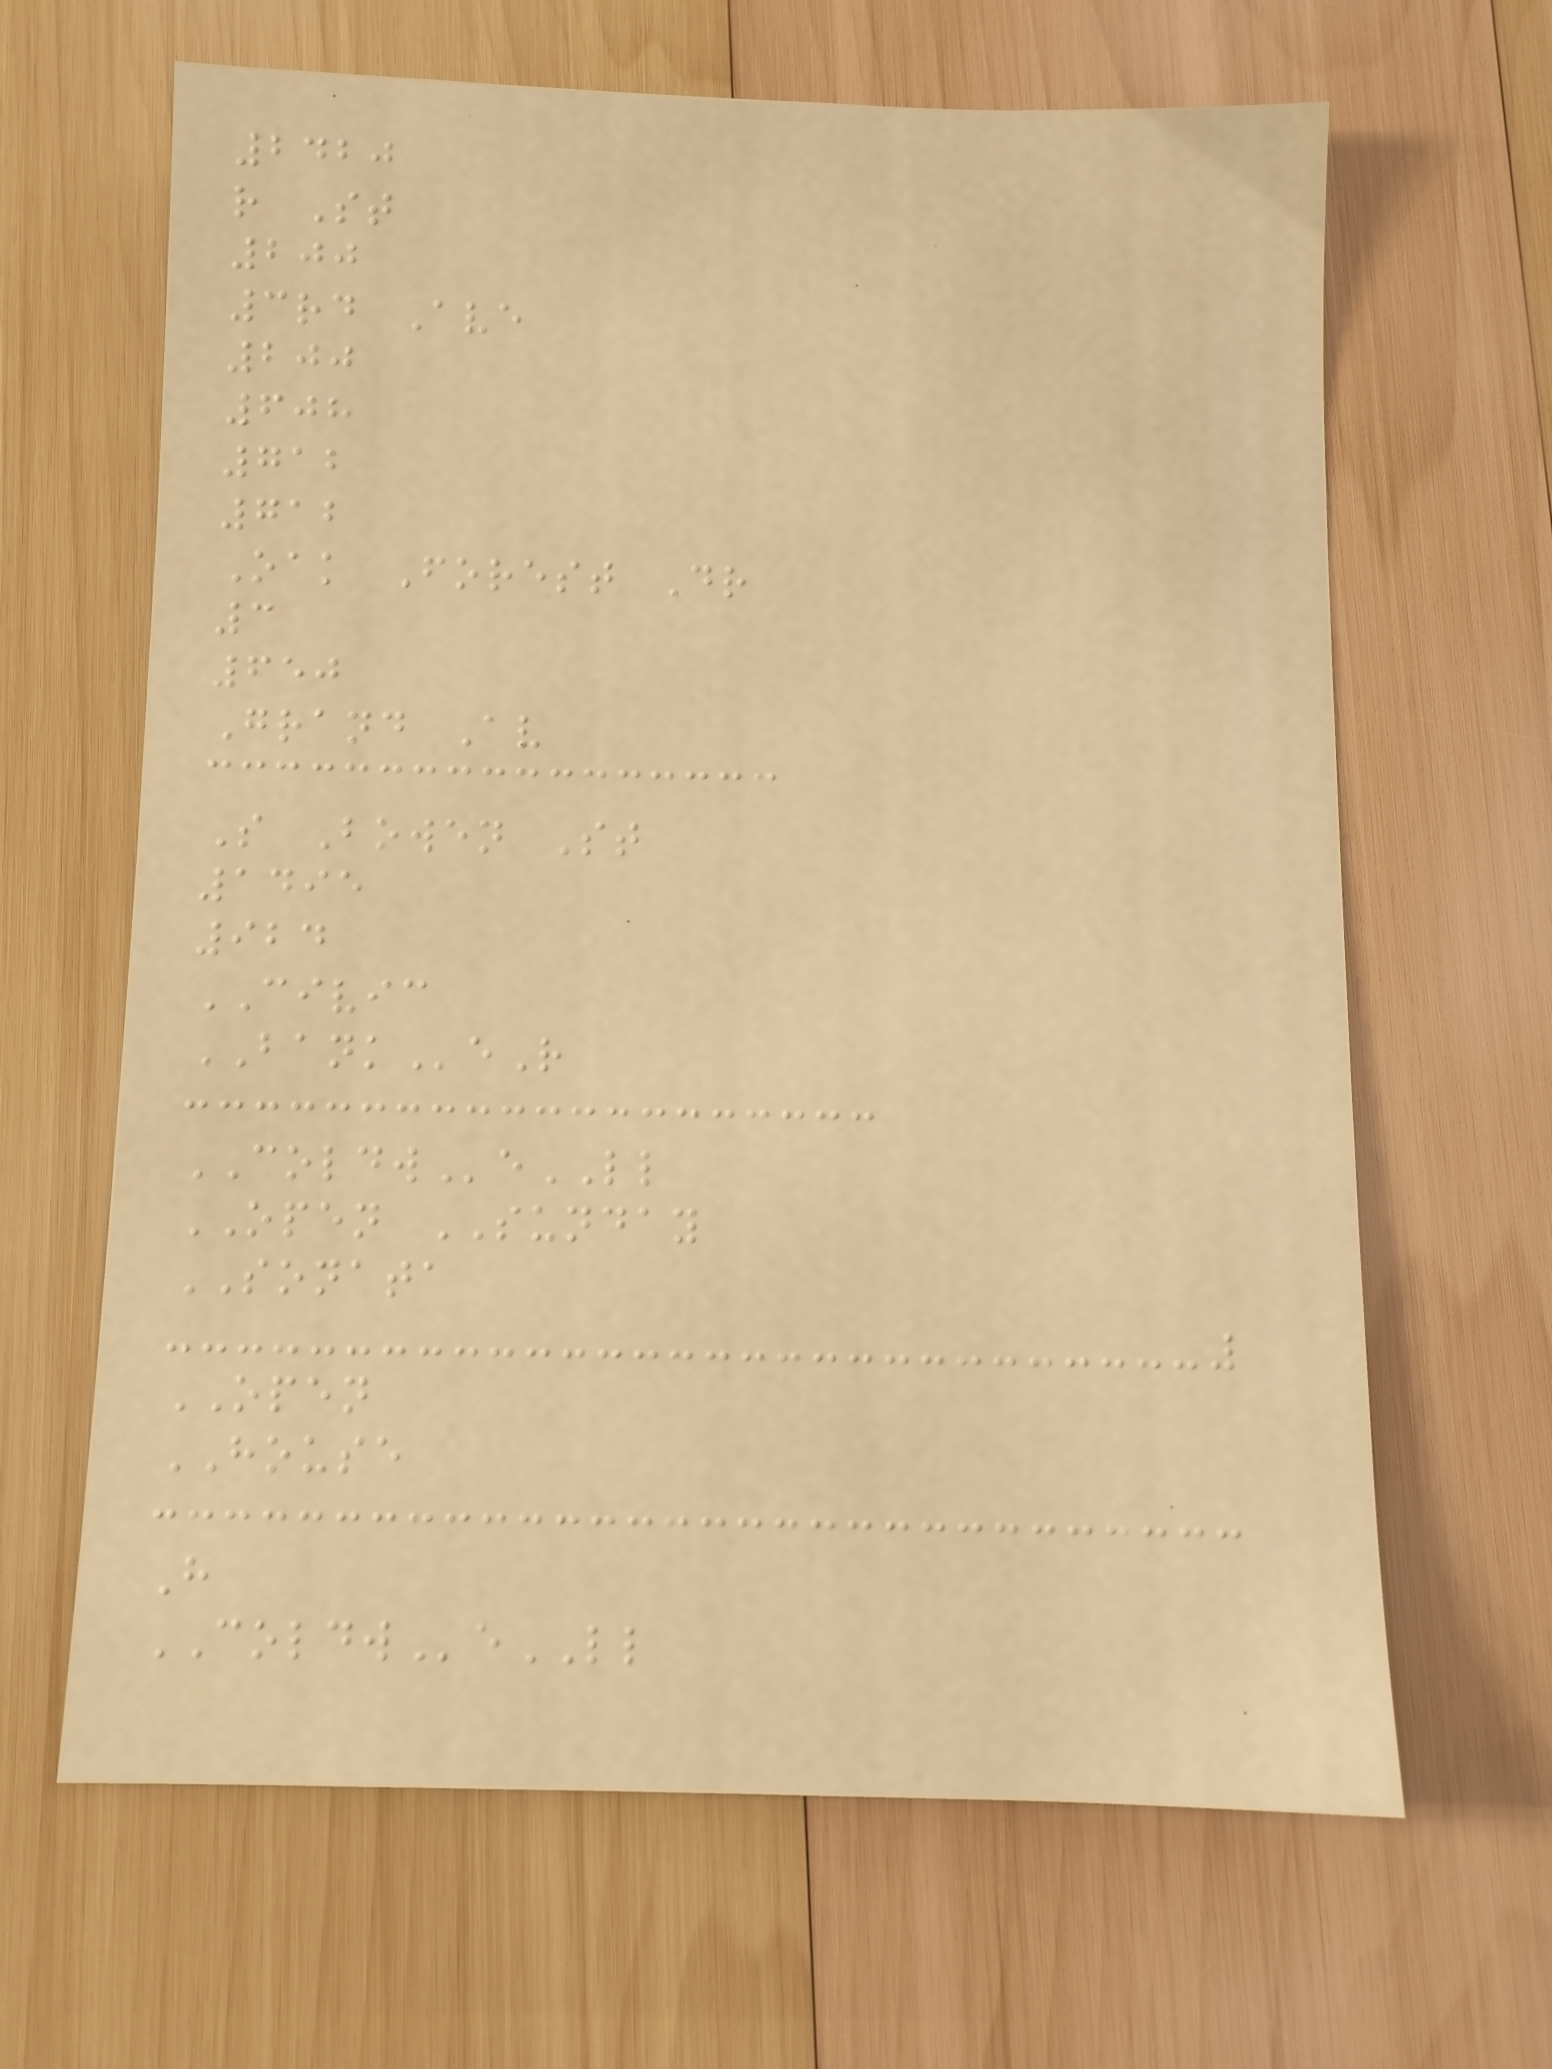2420
r St
200
3rd Ave
200
608
712
712
Oak Forest Dr
3
650
Grand Av
S Bowen St
1495
924
CIVIC
BANKeR
COLDWeLL
OPEN SUNDAY
SONATA
OPEN
HOUSE
H
COLDWeLL
